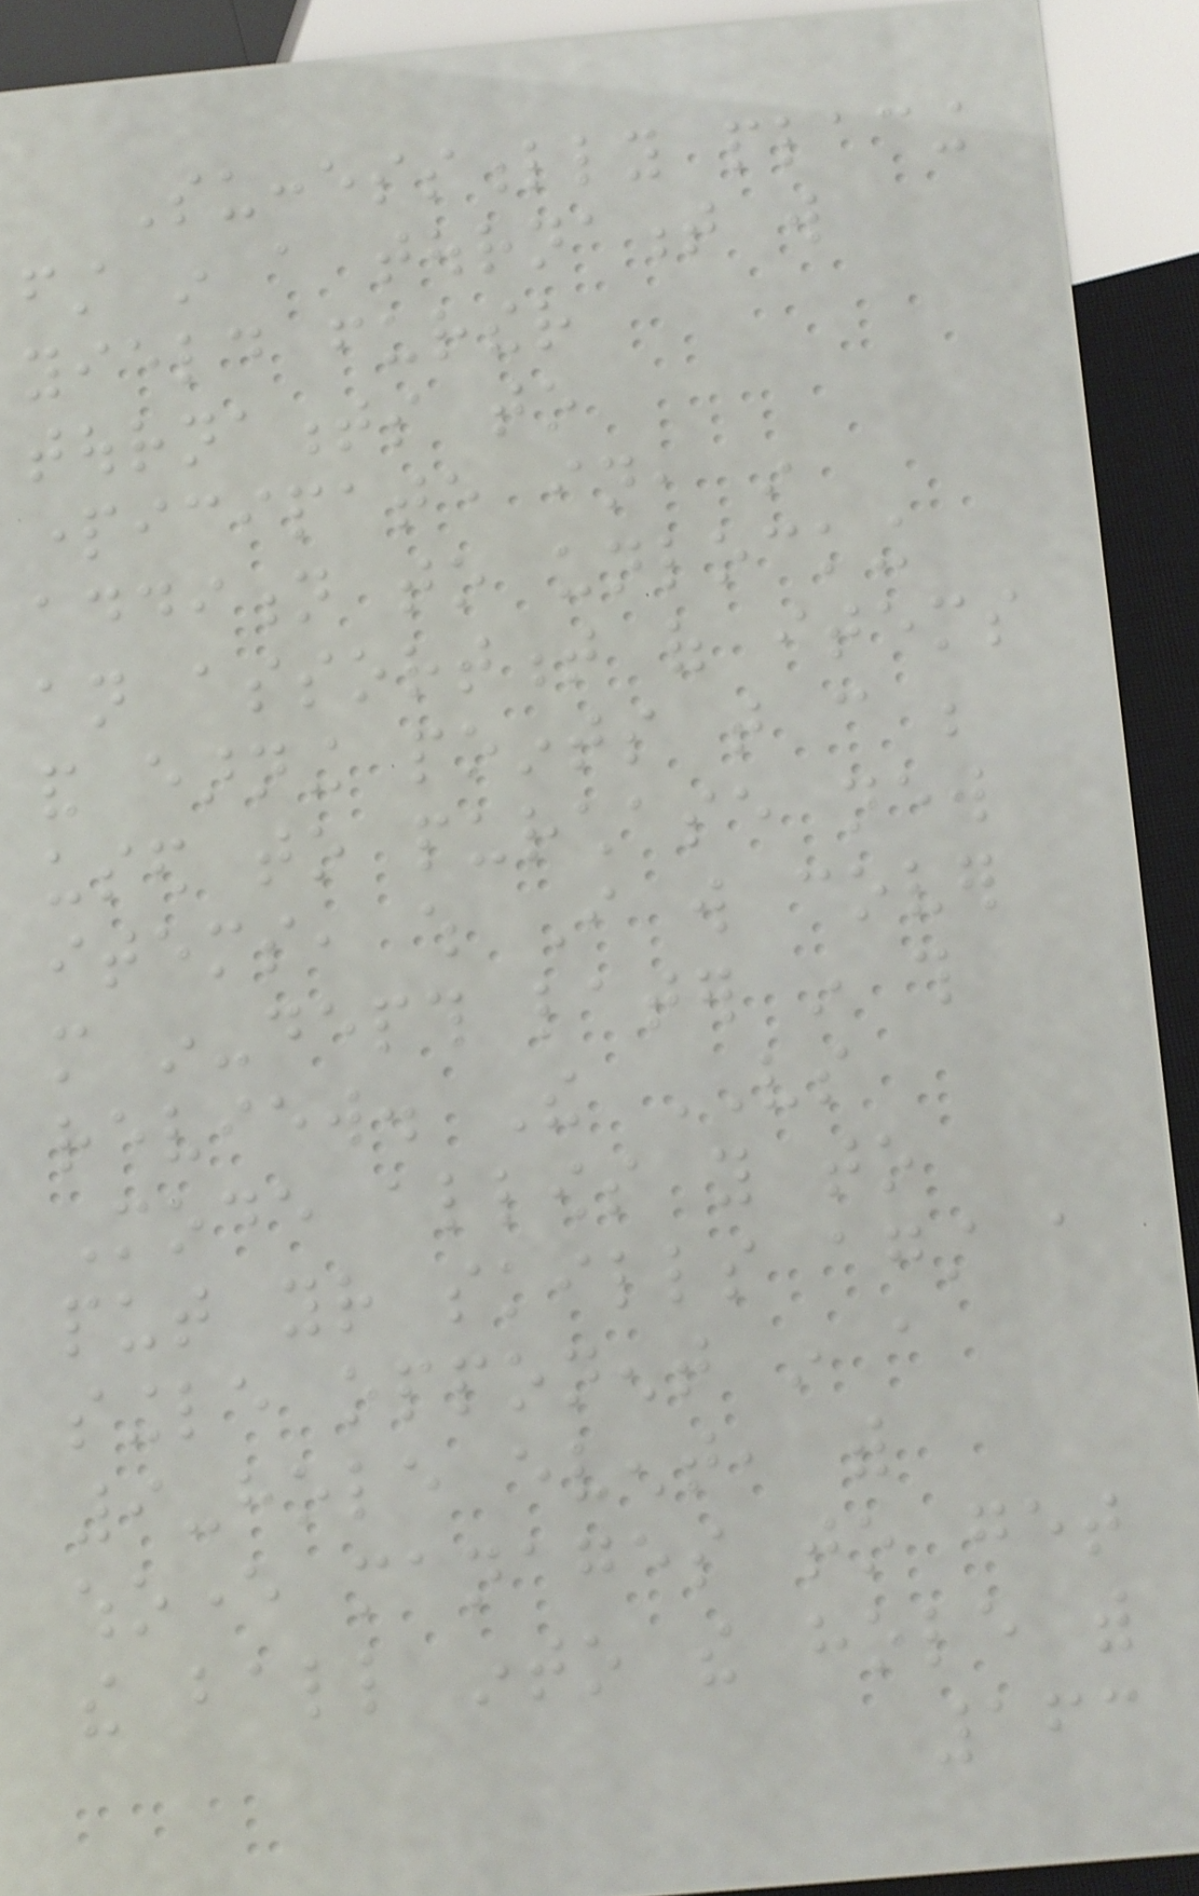Successfully placing
first in a tournament will
yield further
tournaments to
participate in, in
addition to unlocking
an assortment of items
and earning points that can be
used to purchase new
items, which I will cover
more in-depth later in this
review. The VS
Mode allows you to
put your skills against a
single opponent in a
9-hole event, with
whoever manages to get
the ball into the hole with
163
